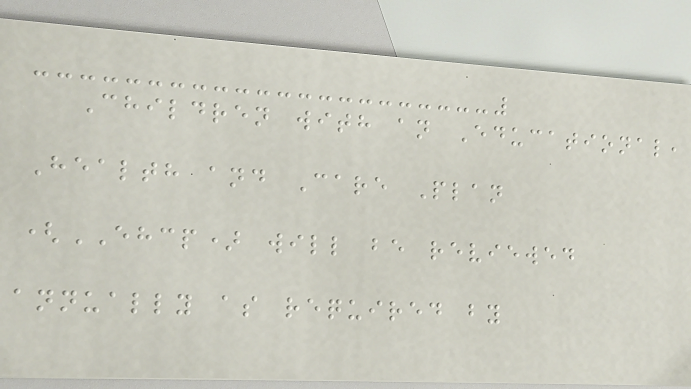Children with an Educational,
Health and Care Plan
(EHCP) will be reviewed
annually as required by
